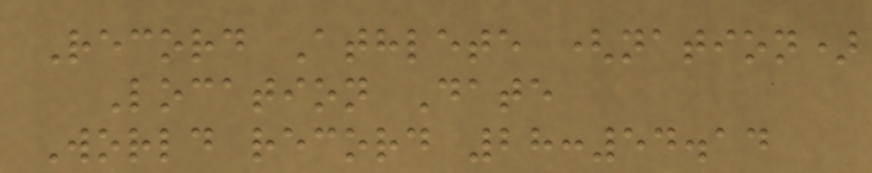Record Athlete (nation)
Location Date
World record 28:54.14
